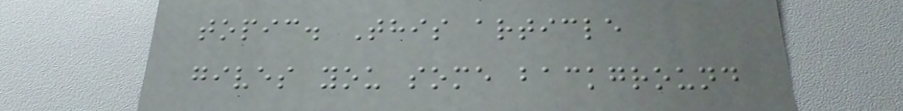topic. This article
gives you some background
